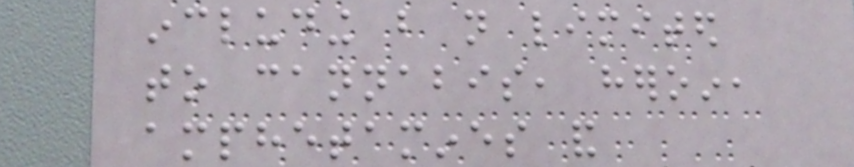including but not limited
to cannabis, heroin,
amphetamines and
